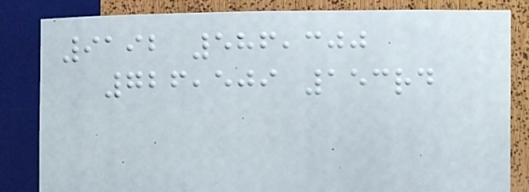9192 586,300
726,509 153rd
